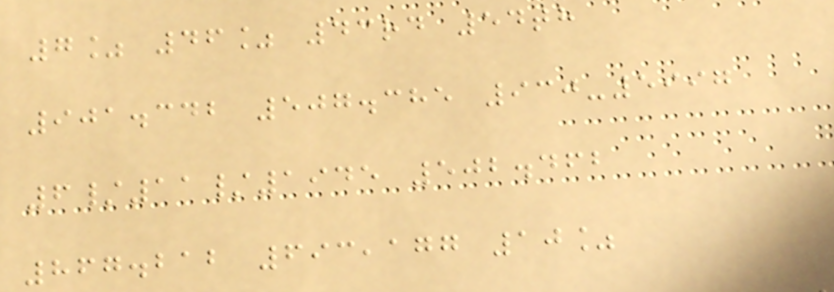7% 46% 43rd 54th
901.342 507.385 930-5997
6/11/1945 502.462
867.212 693,177 10%
